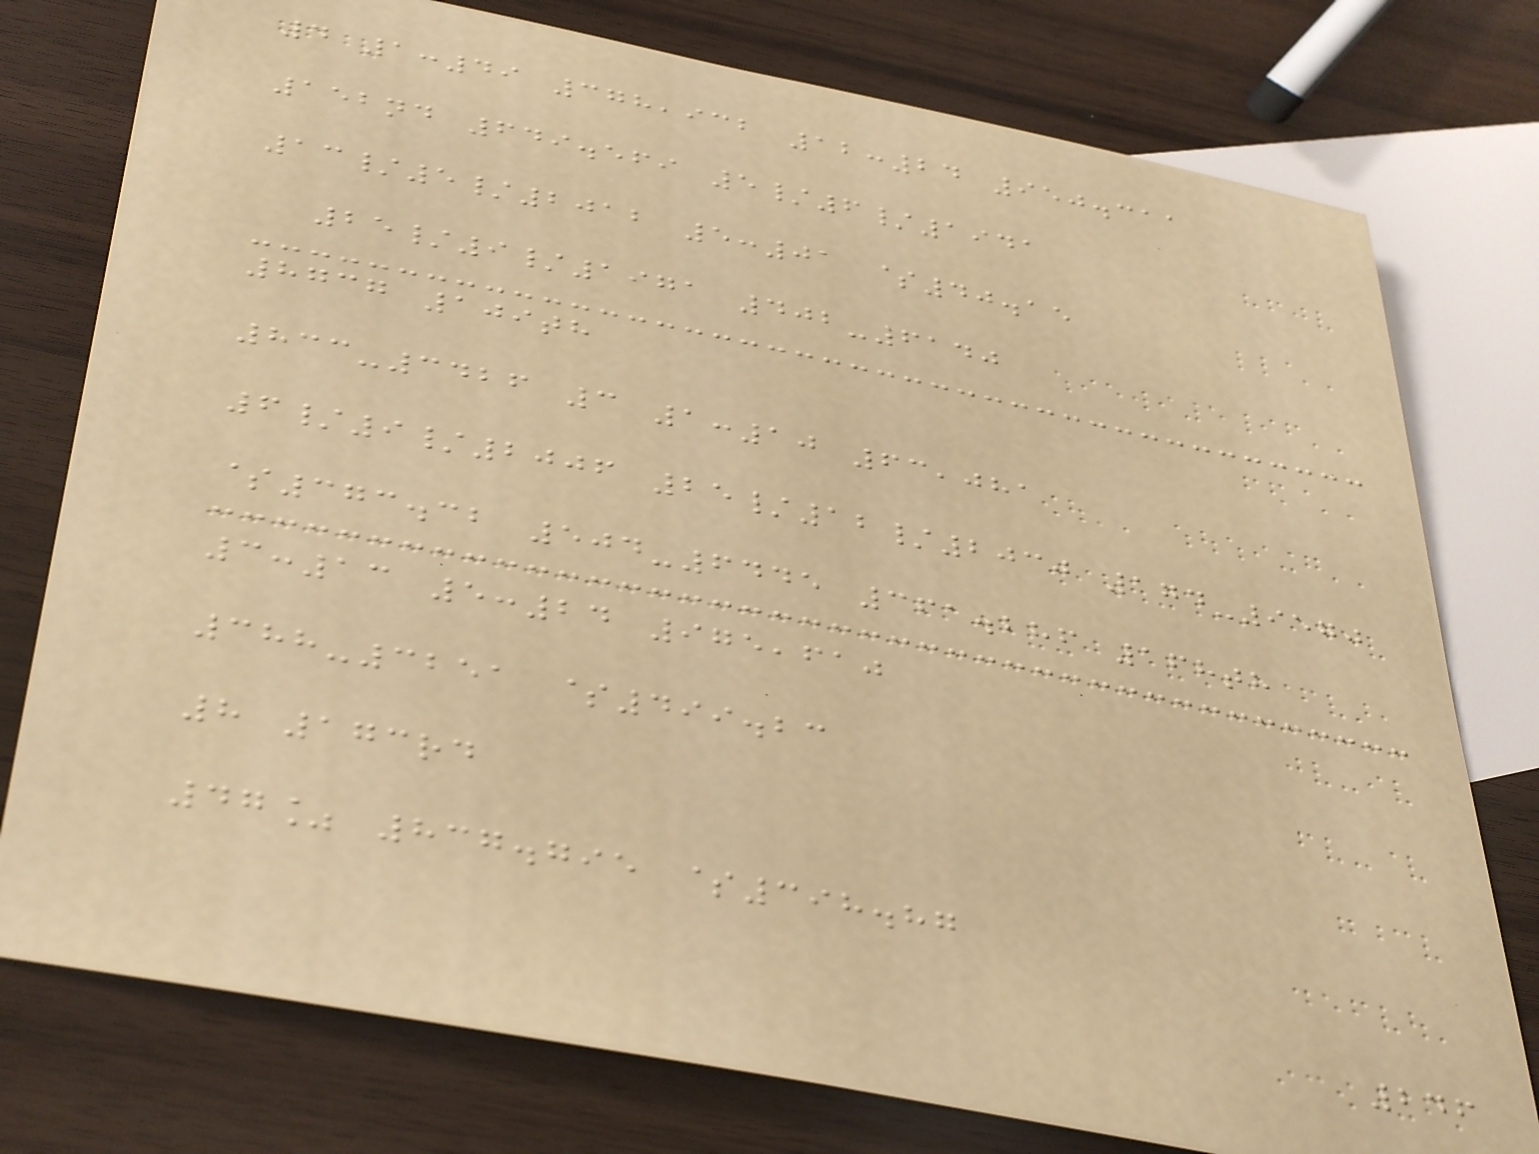4 1:49 378,932 12:24 950.311
152nd 649.569 5/6/1941
13/5/2012 5:01 $40.15
25/9/1971 402-6140
8737 109th
833-3426 3 1:10 63,081
6/9/2006 25/12/2030 174-9570
$373.32 504-6445 361.286 168th
3:13 5:24 975,610
388-3251 $499.23
8 173rd
47% 837.795 $398.87
246
